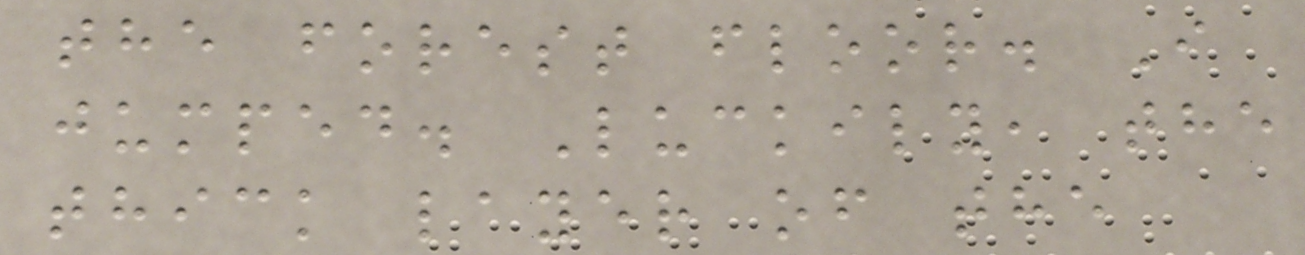the forest floor. I
jumped. Luckily, the
thick layer of the
